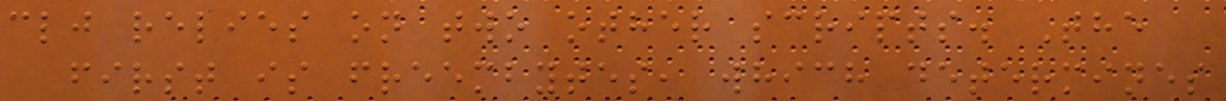clj relies on two other scripts. The
first is freembytes, which determines
